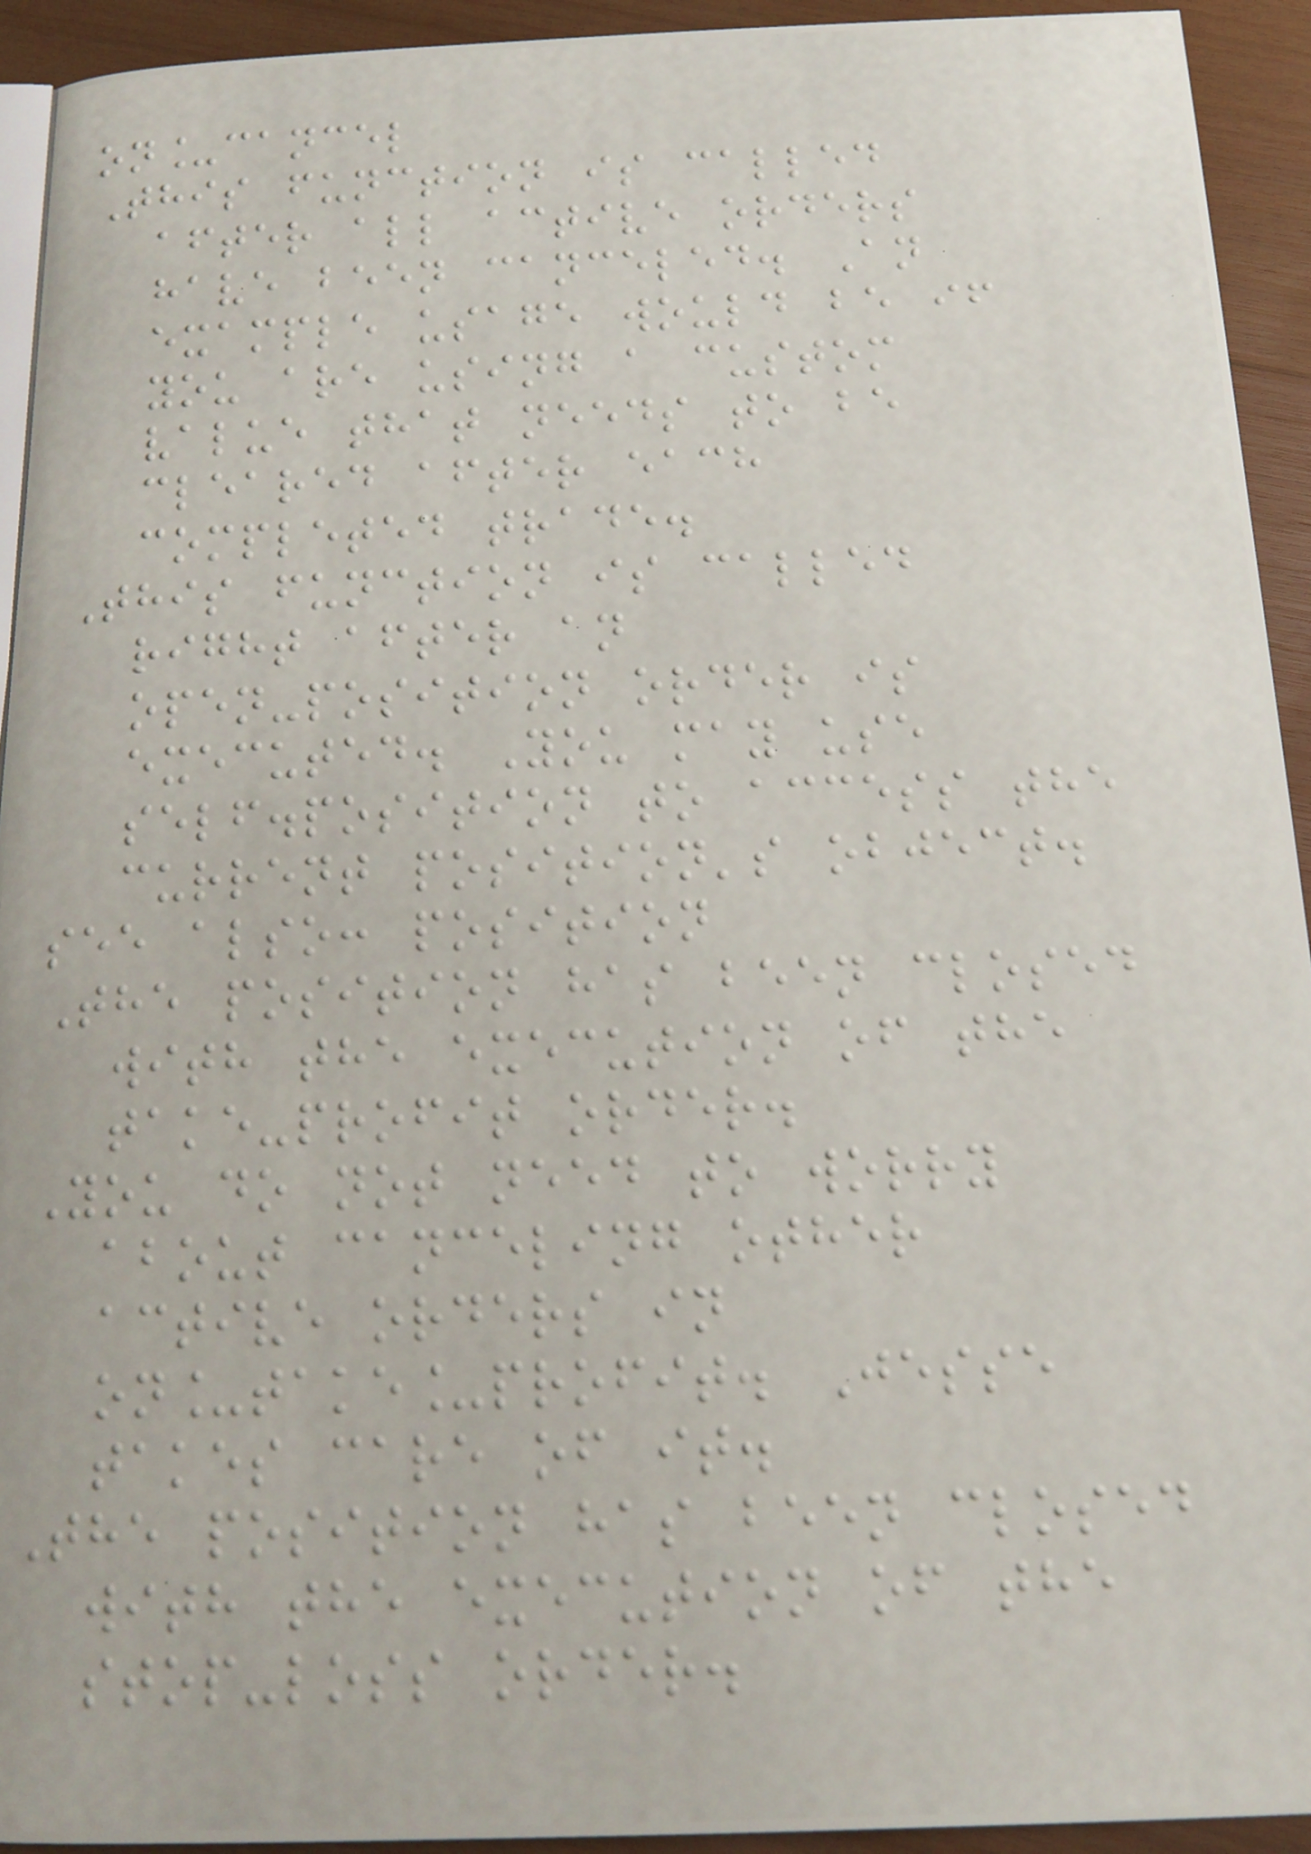on_cancel
This function is called
after all active orders
have been canceled. An
example usage would be if
you are using a custom
value that needs to be
cleared after each
completed trade.
This function is called
right after an
open-position order is
executed. You may use
self.position to access the
current position's object.
see also: position
The position has been closed
with the execution of the
take-profit order.
You do not need to worry
about canceling other
active orders in
on_take_profit. Jesse
takes care of it.
The position has been closed
with the execution of the
stop-loss order.
